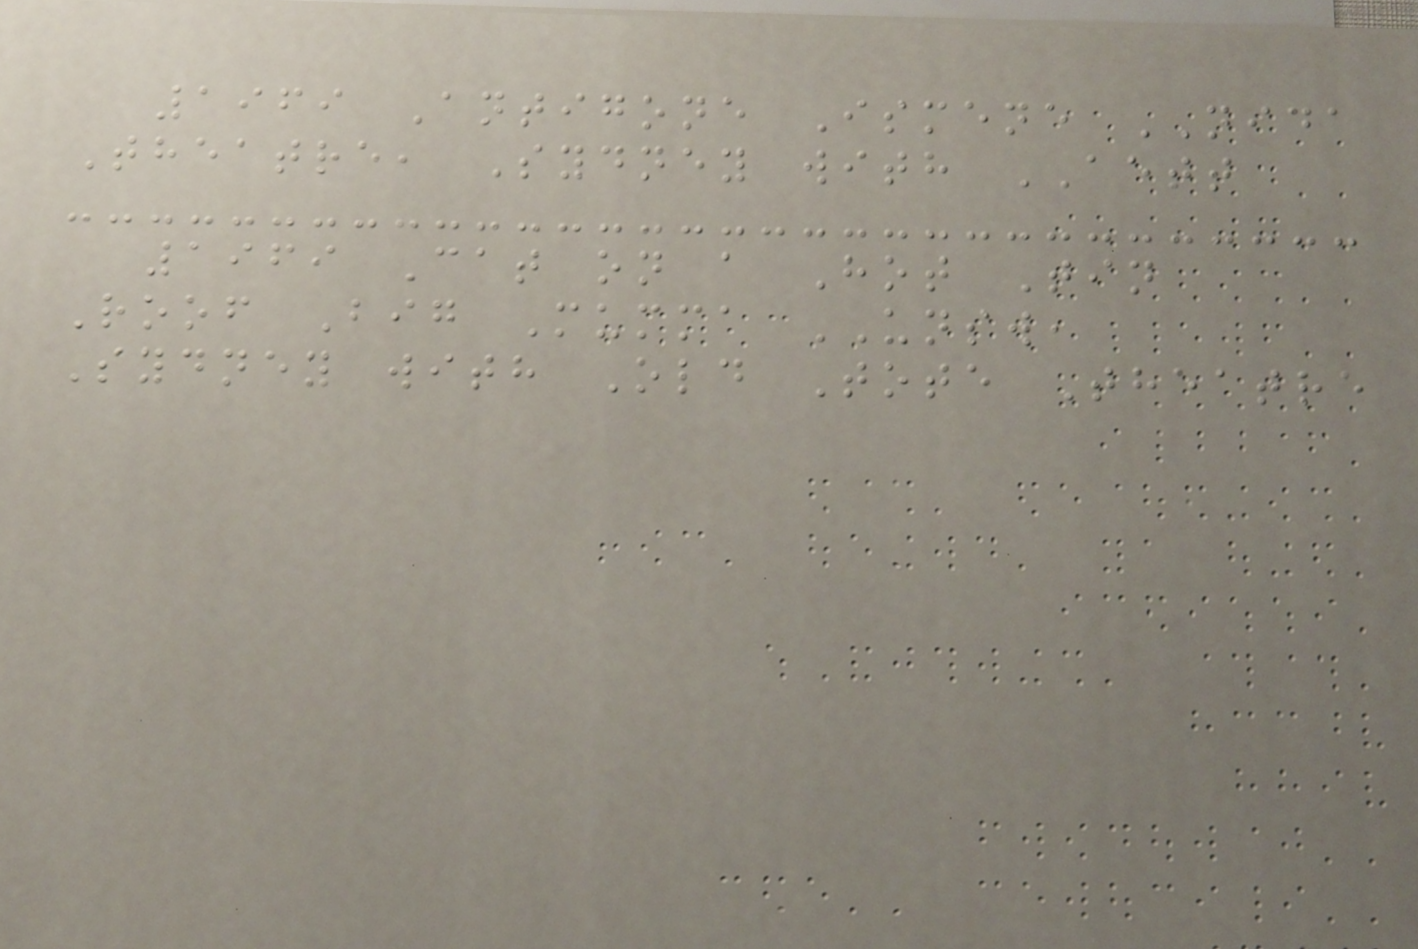1969 Antigone Ismene NIDA
Theatre, Sydney with AETT
1969 Cat on a Hot Tin
Roof Big Mumma UNSW,
Sydney with Old Tote Theatre
